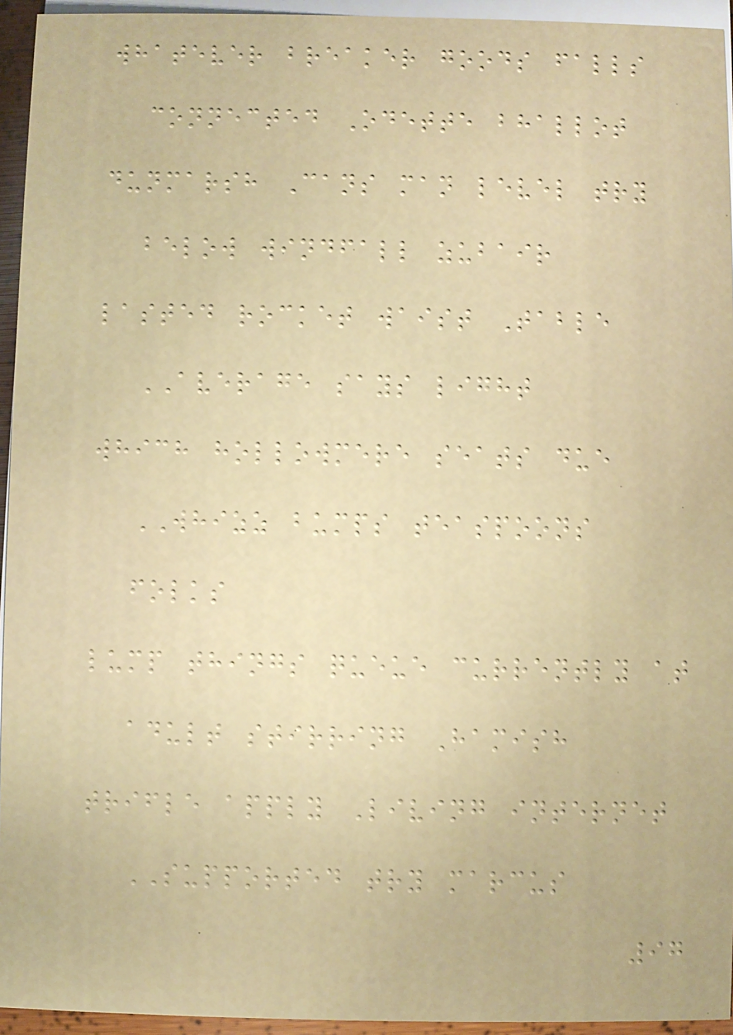whatever breaker goods falls
connected Odette bhallot
dunmarsh Cans man level try
below windfall zubair
lasted rocket waist Table
AVERAGE says light
which hollowmere seats due
WHIZZ bumps teaspoons
folks
lump things queue currently at
adult stirring Hamish
trifle apply Living internet
SUPPORTED try marcus
97
